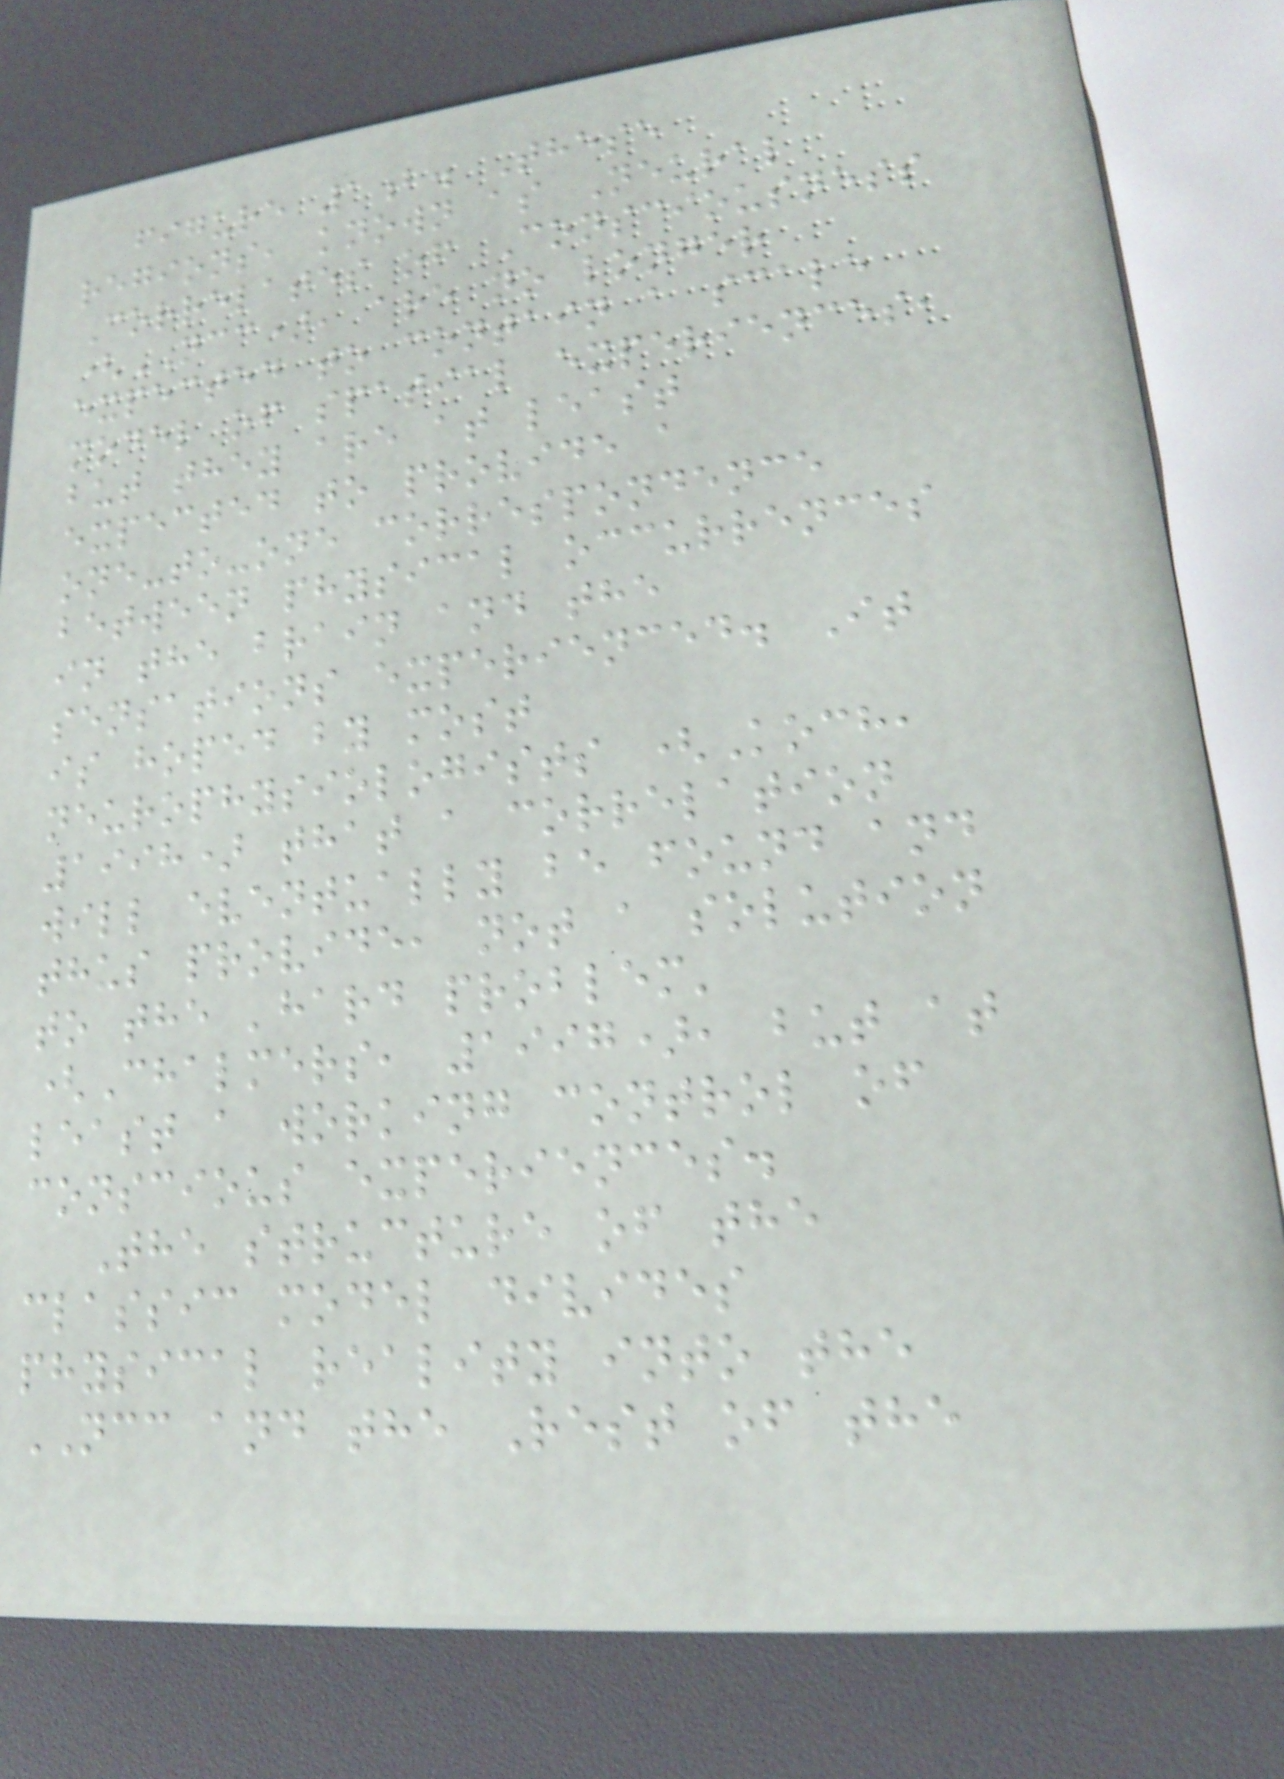figure 1b. These
regions, known as Neural
Correlates of Consciousness
(NCC), are no longer
expected to contain a scale
model of spatial experiences,
but they are at least
expected to provide a
one-to-one correspondence
between physical occurrences
in the brain and the
sensations experienced. It
is hoped by most
neurophysiologists (Koch,
1998) that a correlation
will eventually be found and
thus provide, not a solution
to the 'hard problem'
(Chalmers, 1997), but at
least a working control of
conscious experiences.
The structure of the
classic model divides
physical reality into the
NCC and the Rest of the
